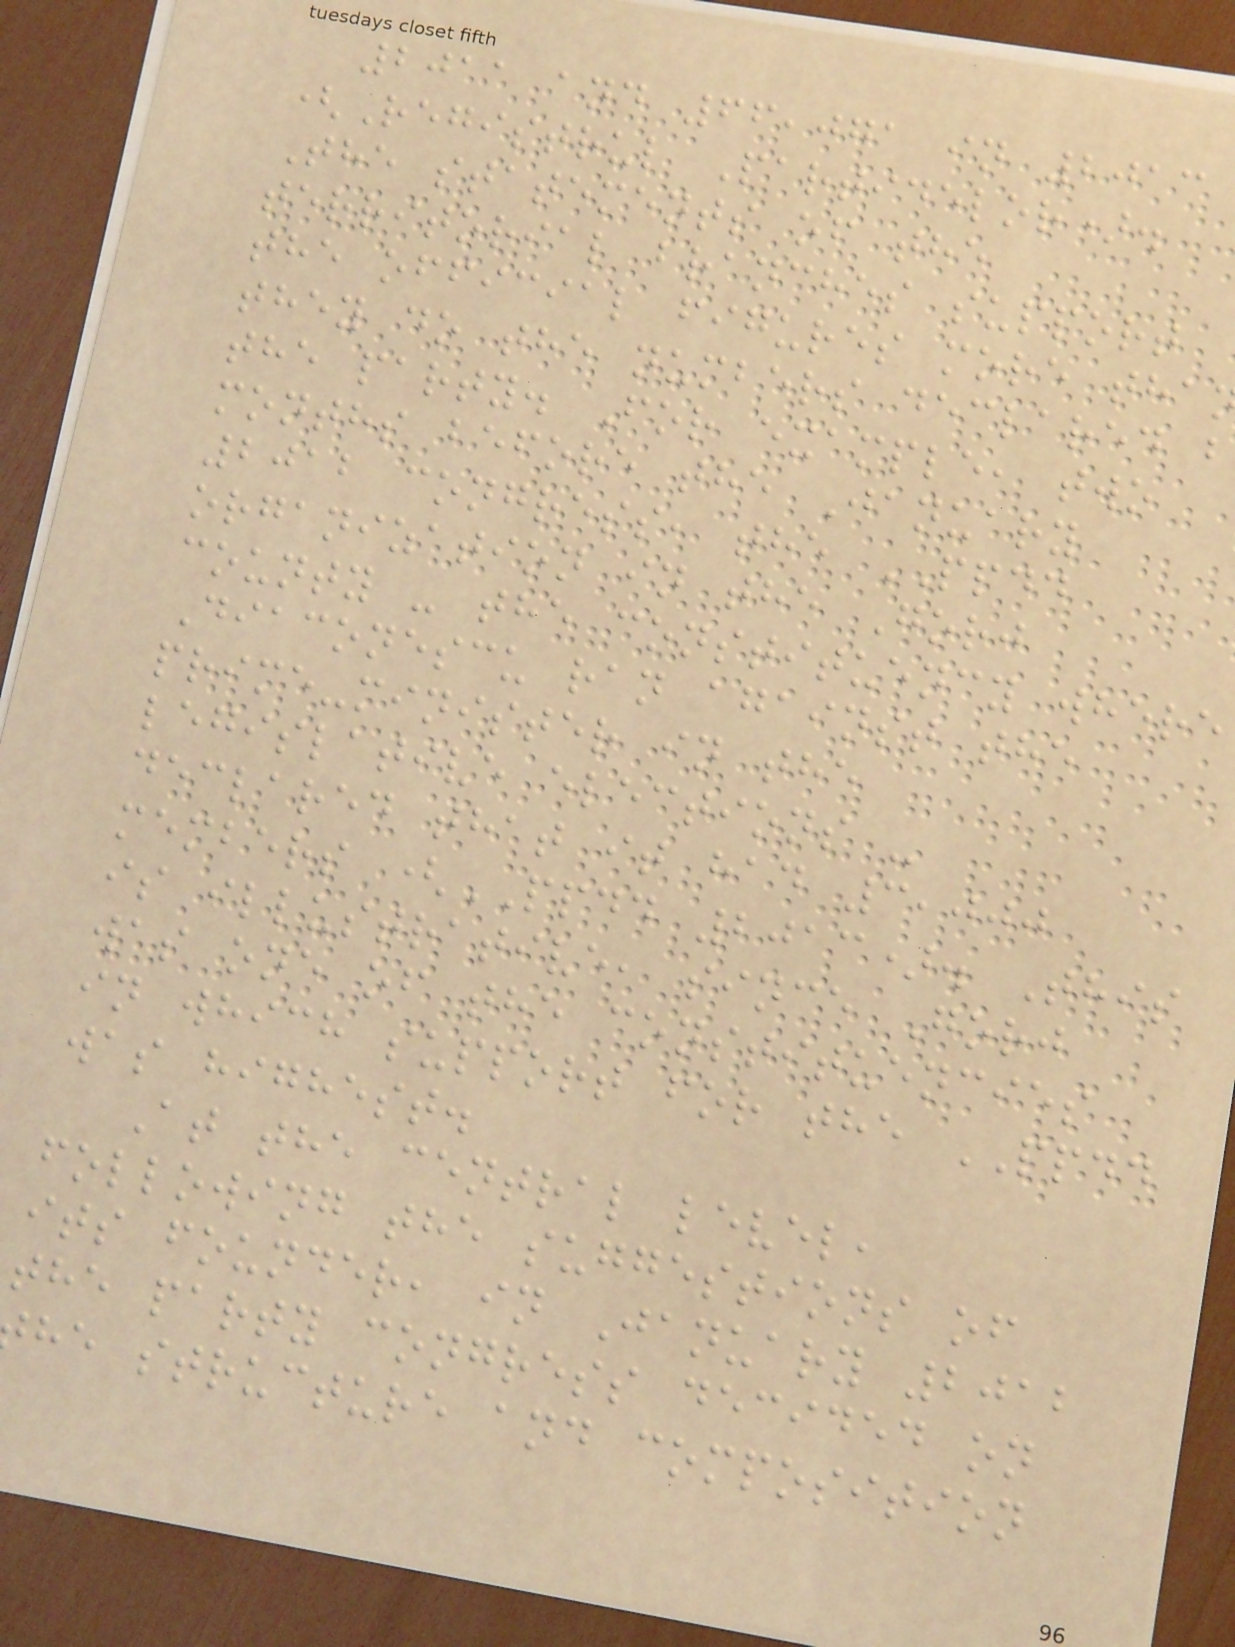2011 and 66,071 in 2013
(Registrul Partidelor).
The statements of the
territorial branches support
the official figures more tha
they do the numbers declared b
the party. For example, two
months before the January
2012 congress, the PPDD
organization in the Gorj
county - the constituency where
Diaconescu ran against the
prime-minister in the
legislative elections -
declared that it had 3,000
members (PPDD 2013). This
is illustrative, since Gorj
was one of the constituencies
in which support for the PPDD
was highest.
At the central level,
following the suggestions of
its founder, in January 2012
the party congress decided on
he structure and composition
